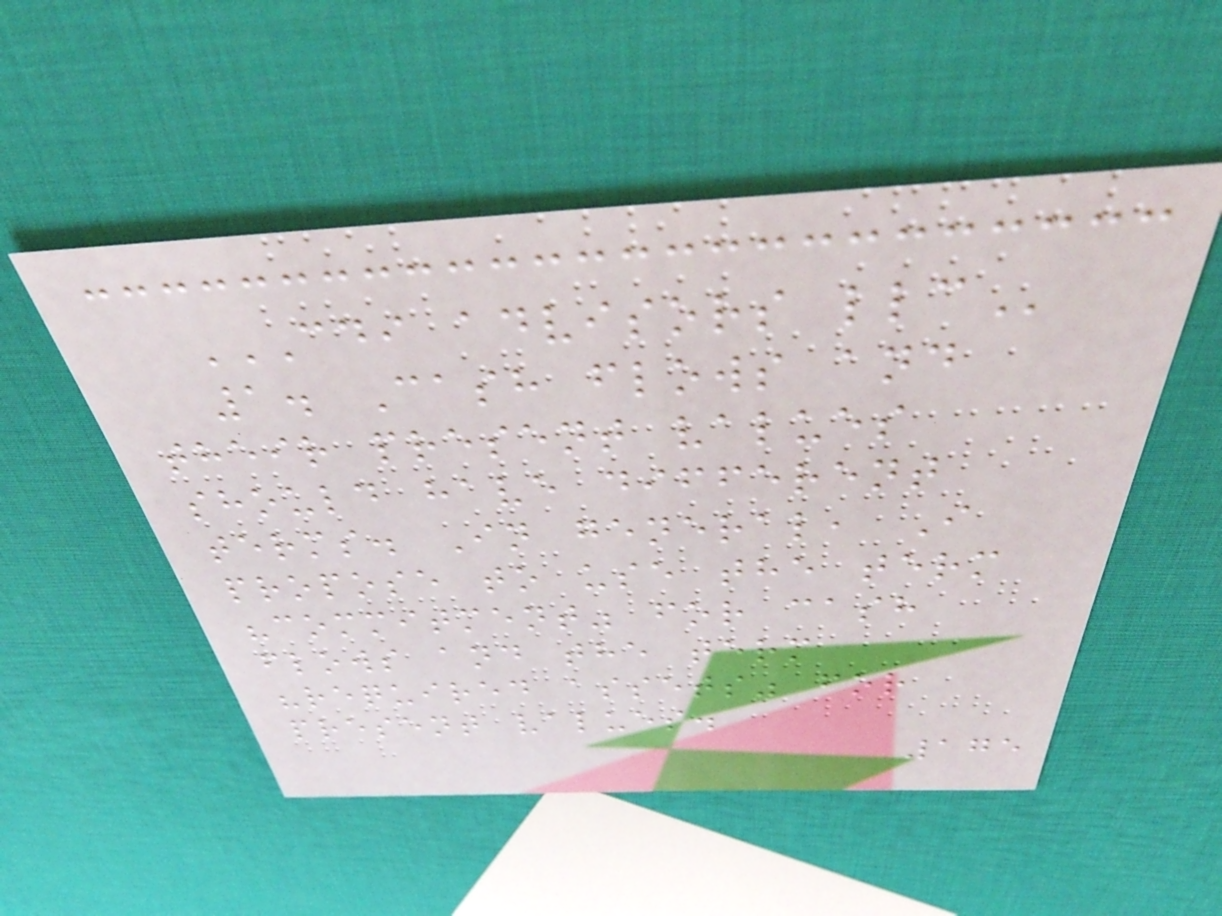CDI ADVISORS LLC
1. Cash flows and
their present values
should have different
terms. In general, I
propose to use the term
"commitment" for cash
flows and the term
"required assets" for
present values.
175
